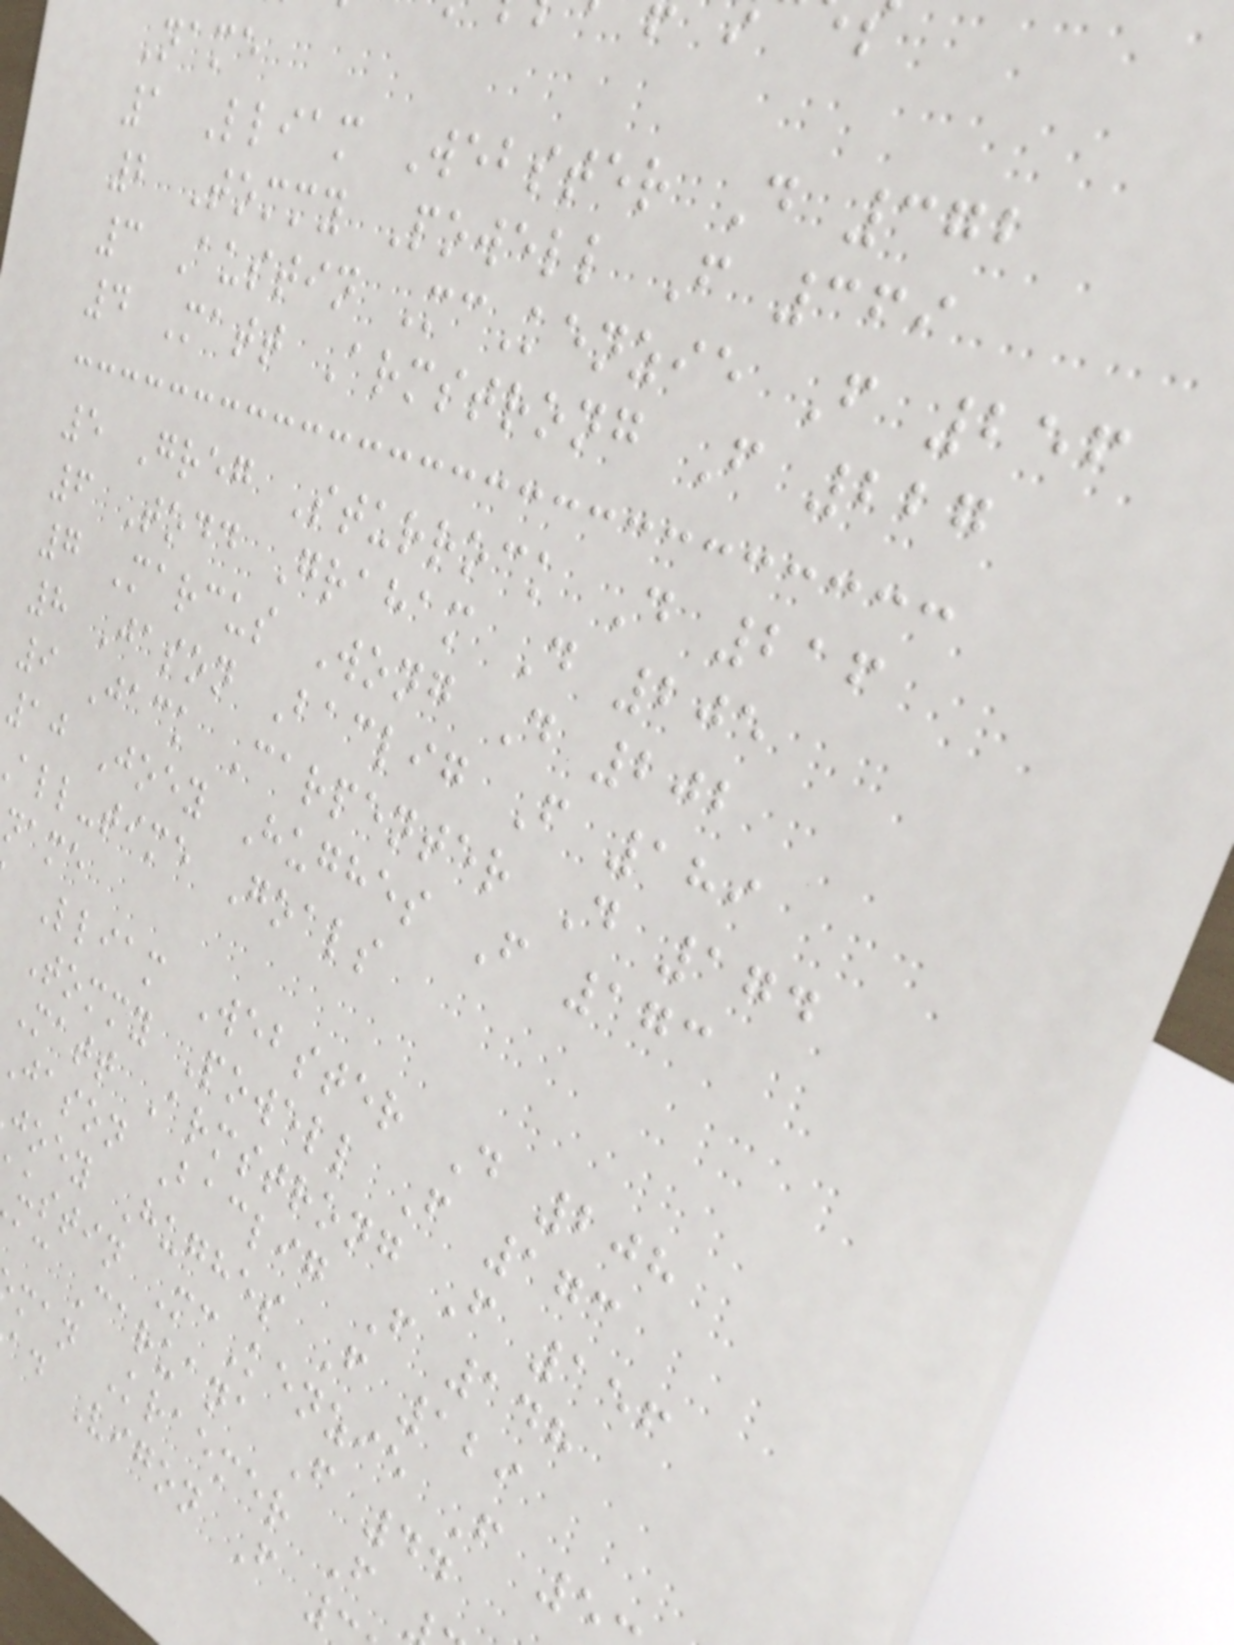Name
1 Lliam Webster D 372
2 Tommy Powell F 369
3 Austin McKenzie F 256
4 Matt Armstrong F 227
5 Greg Sturrock D 216
6 Todd Graham D 205
7 Marcus Wong D 202
8 Jason Baclig F 189
9 Jack Carpenter D 174
10 Joey Hughes F 173
all-time Goals
name
Lliam Webster D 208
Tommy Powell F 173
Matt Armstrong F 156
jason Baclig F 148
joey Hughes F 129
ustin McKenzie F 5
ac Caruana F 44
man Kraemer F
ad Vigon F
